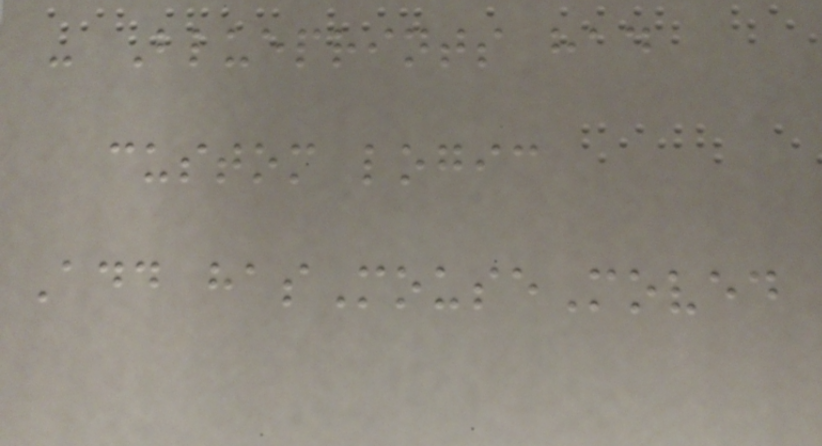- Blueprints had
custom logic
Add hasMouseMoved
